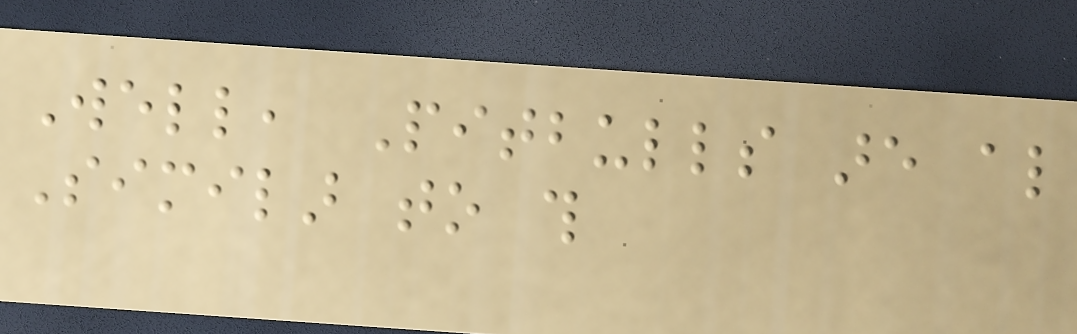Well, Pitbulls are also
Similar to this
